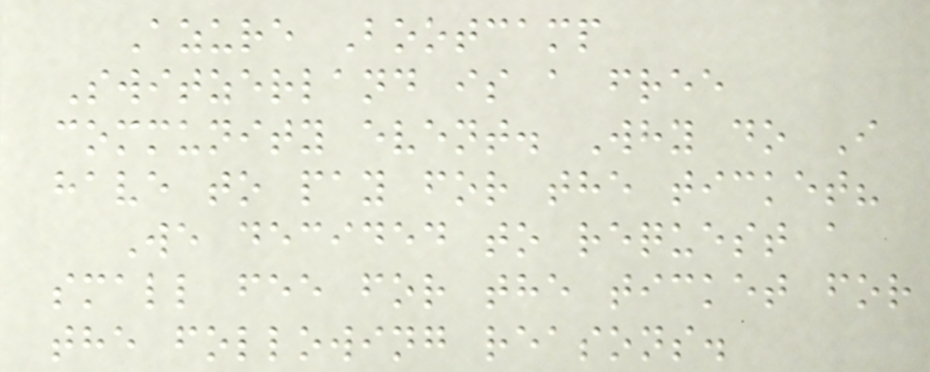Azure Bootcamp
Switzerland is a free
community event. Why do I
have to pay for the ticket?
We decided to request a
small fee for the ticket for
the following reasons.
